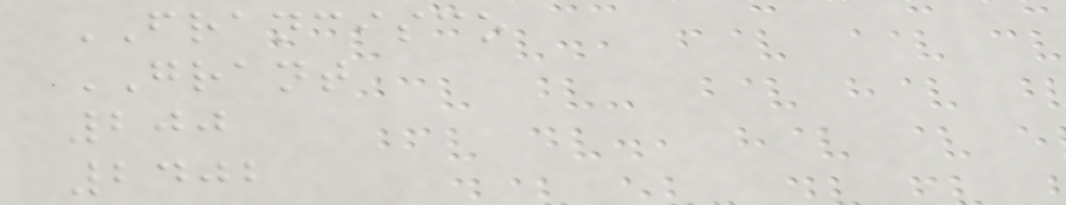FRANCISCO
GRANT
200
2402
